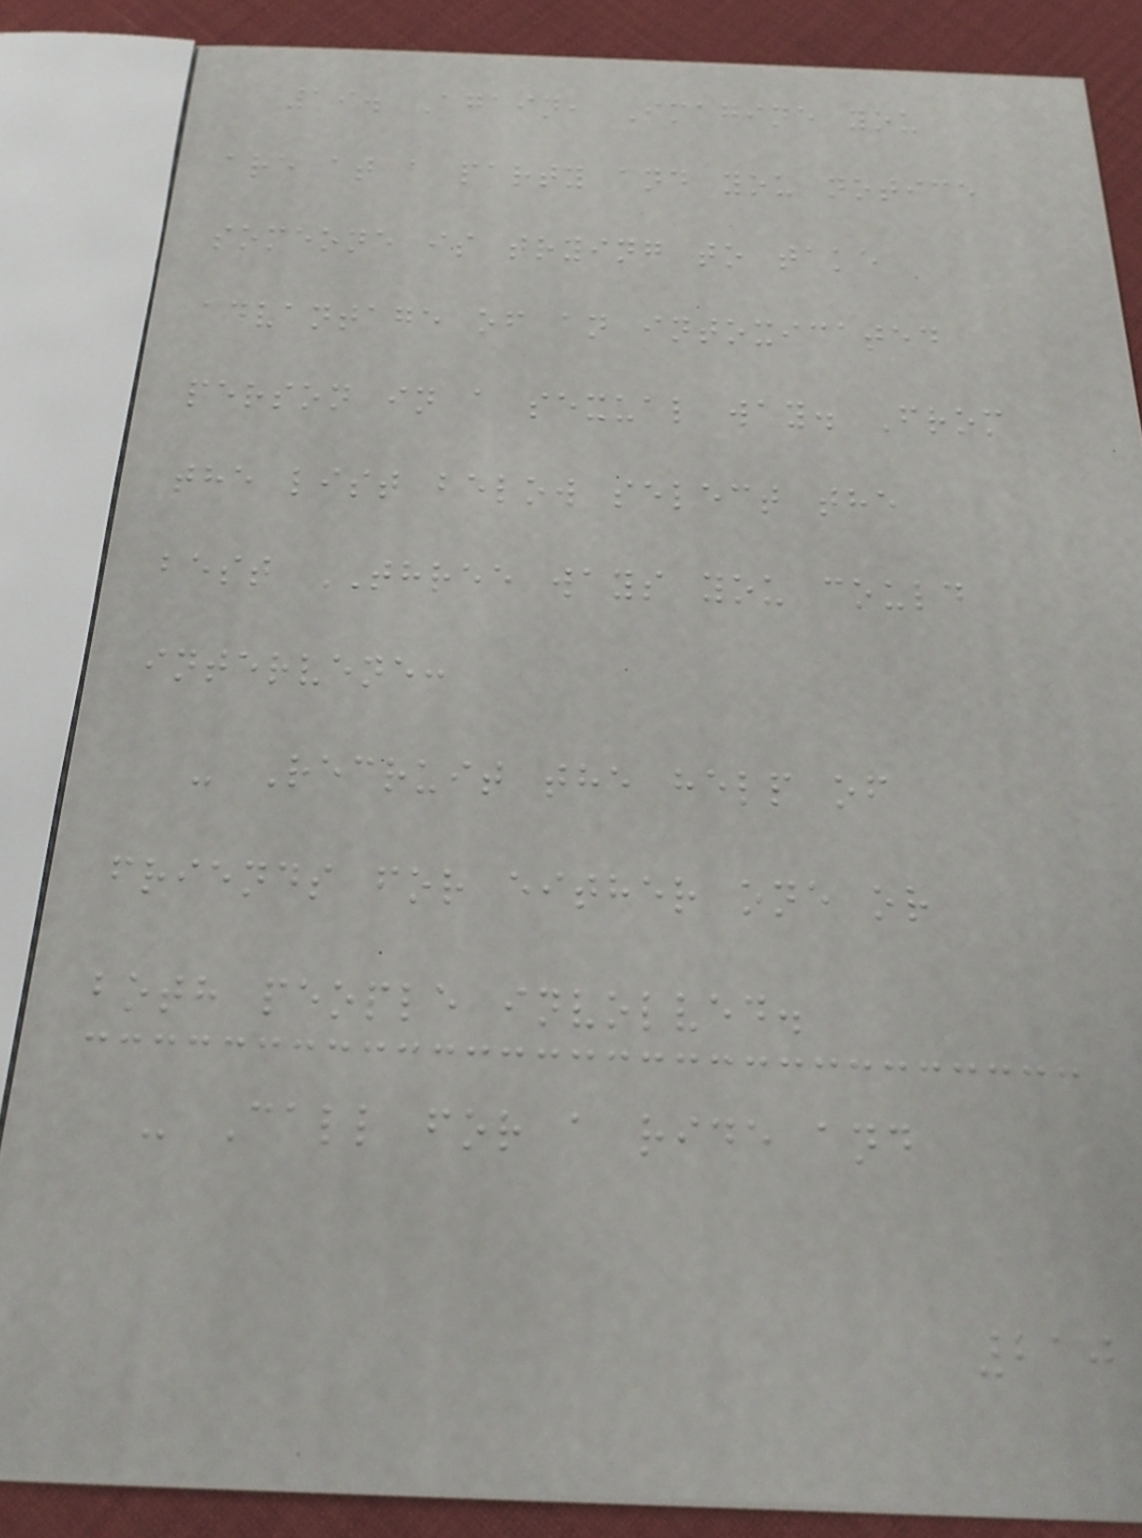19. Again, Imagine you
are at a party and you notice
someone is trying to take
advantage of an intoxicated
person in a sexual way. From
the list below select the
best THREE ways you could
intervene:
- Recruit the help of
friends for either one or
both people involved.
- Call for a ride and
210
